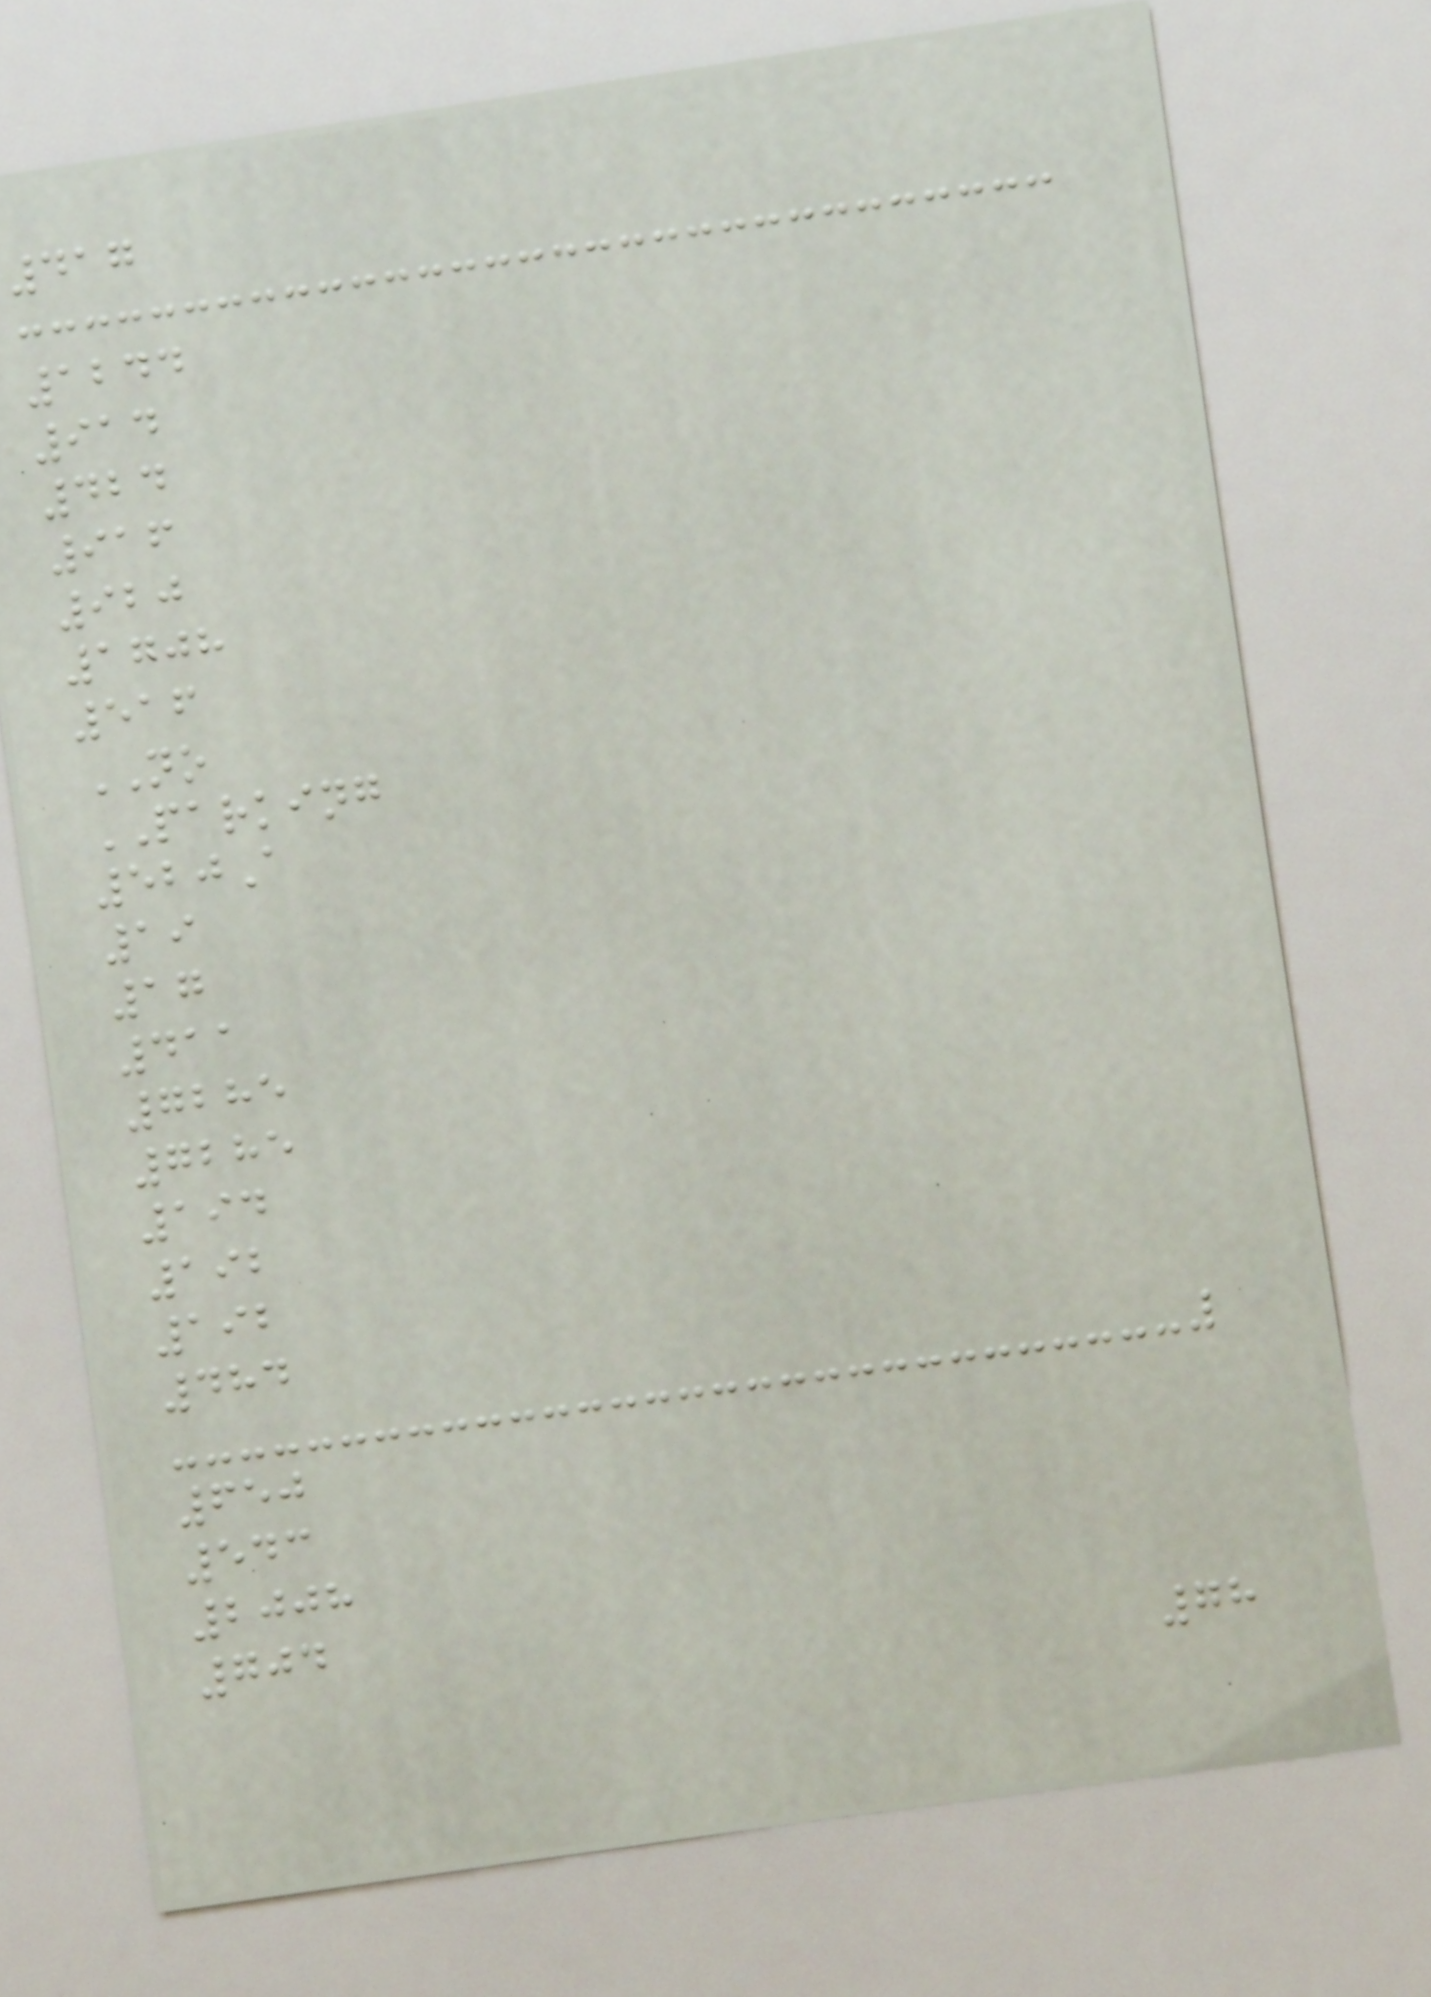417
1244
914
424
916
920
1708
516
NO
PARKING
520A
19
17
411
7285
7285
194
192
192
484
650
543
2008
704
78
